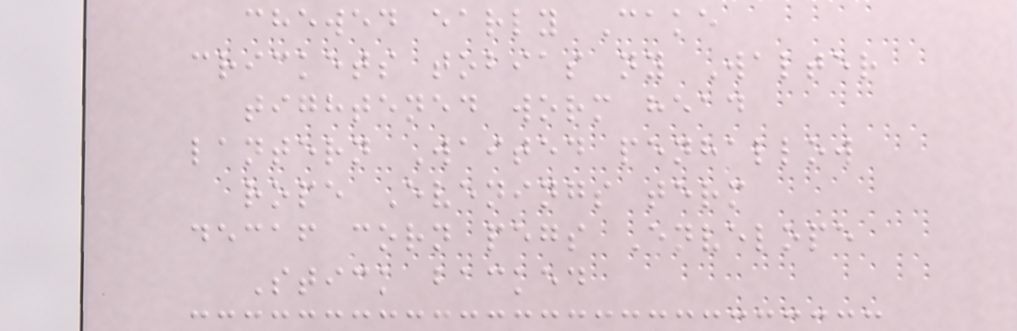chewed early Cake
crickets tobias ny Walter
tightened worm head
lantern Waited penhallow
rope Evenings term
decaf corn pegs Envelope
Stick backed
